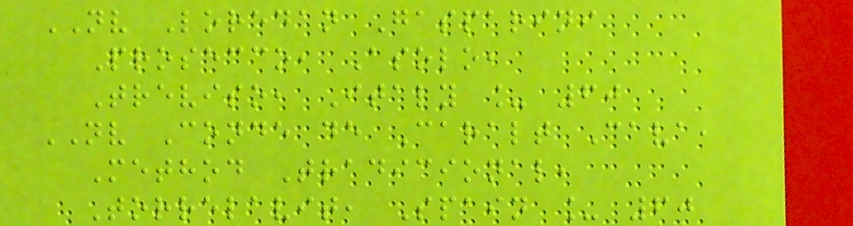NV Loredan Gasparini
Prosecco, Asolo,
Treviso, Italy _ 60
NV Conde de Caralt Cava,
Method Tradicional,
Torrelavit, Spain _ 60
